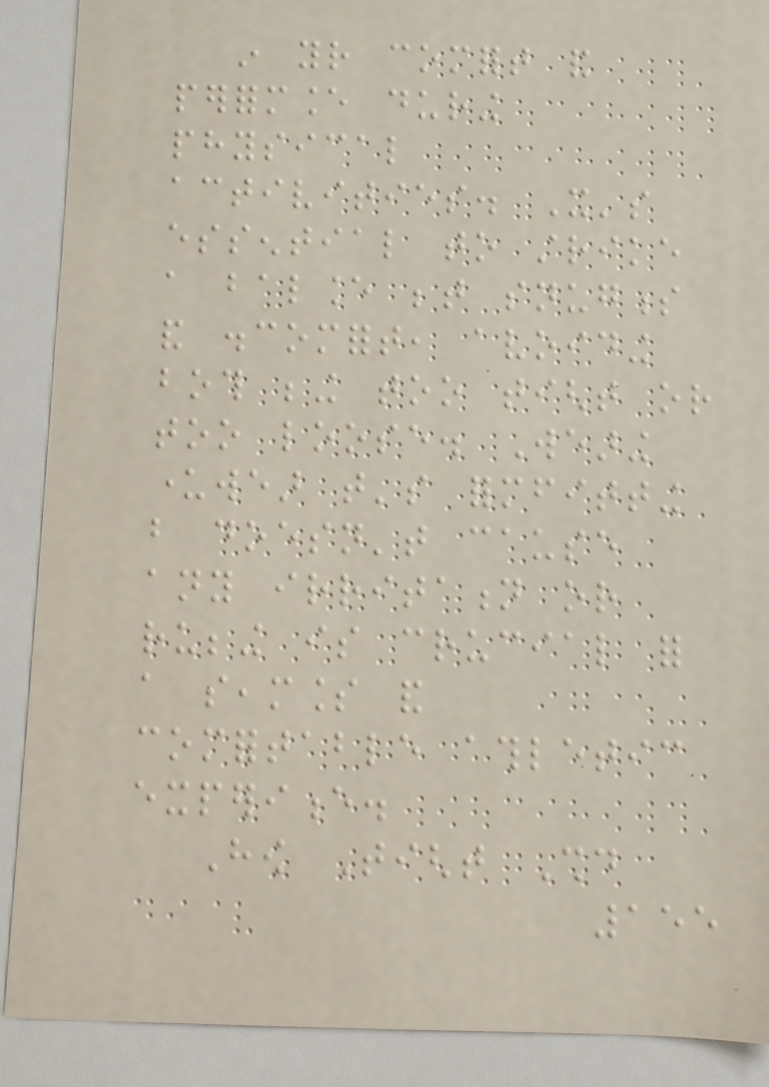in your comfort and
performance during
physical
activities. It's
essential to strike
a balance between snugness
and discomfort, avoiding
both being too tight or
too loose. Wearing
underwear that's formfitting
but doesn't cause
any irritation or
rubbing is crucial for
a seamless and
comfortable athletic
experience.
How Tight Should
155
